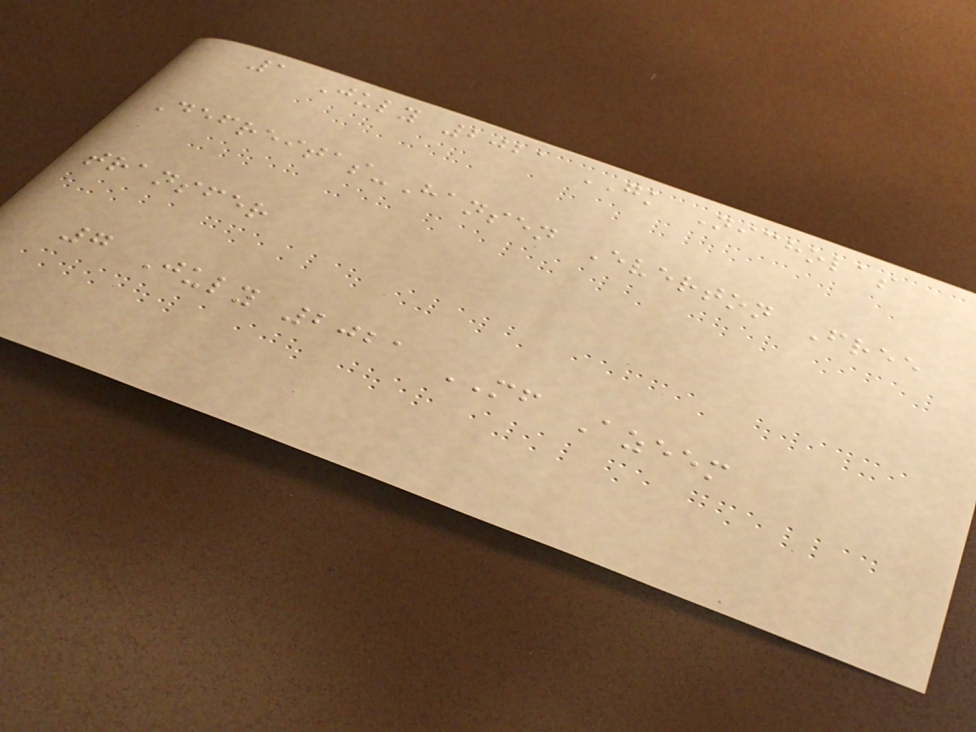1 July 2021 GK Nicholas
Defreitas-Hansen Everton Free
transfer
7 July 2021 MF Azeem
